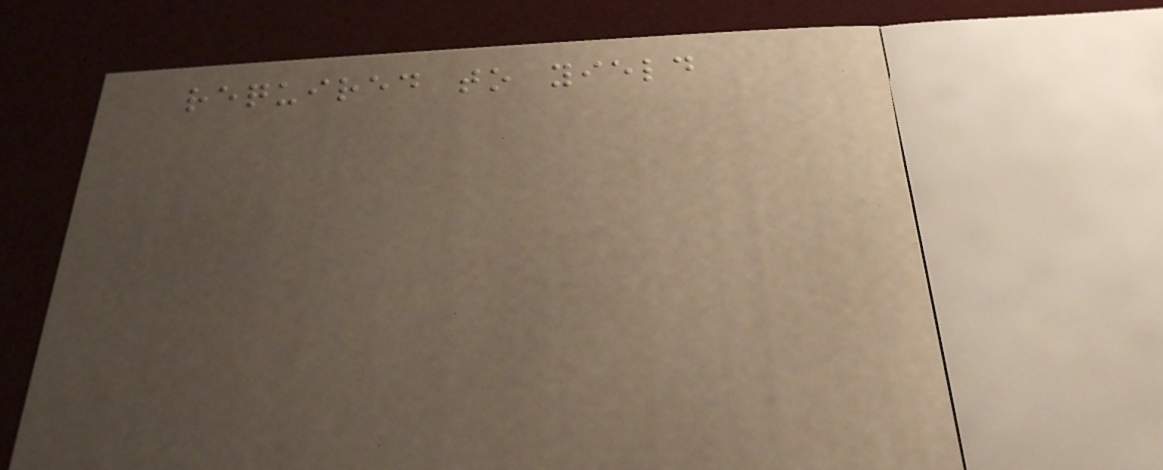required to yield
